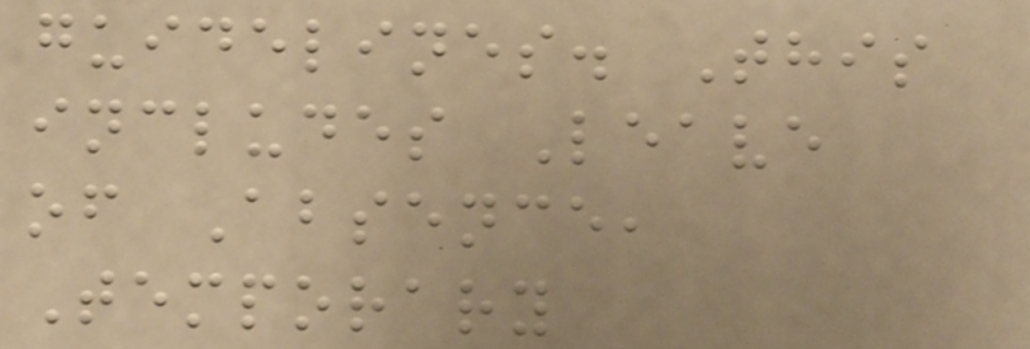guidelines. This
includes Leave
of Absence,
Temporary
